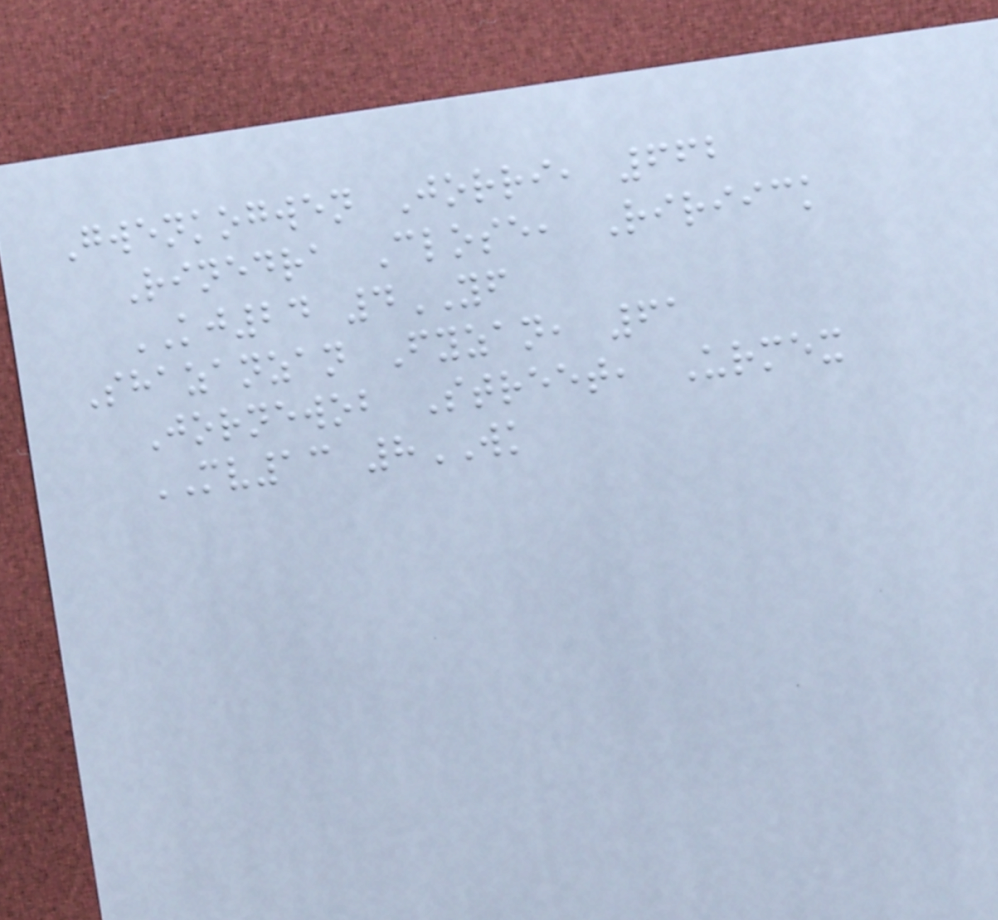Gwenkogwen Jorri, 662
Rinedra Close, Ririick
KJ24 4YF
Shazanzan Fyzan, 61
Jornewob Street, Urmex
MV13 8WK
